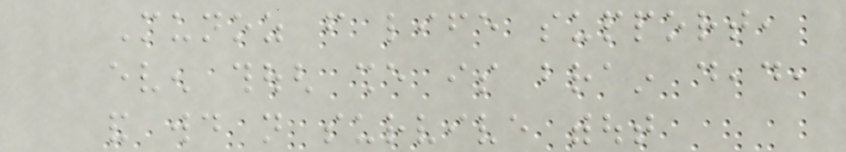Munoz from life support,
even though she is brain dead,
and would not survive without
